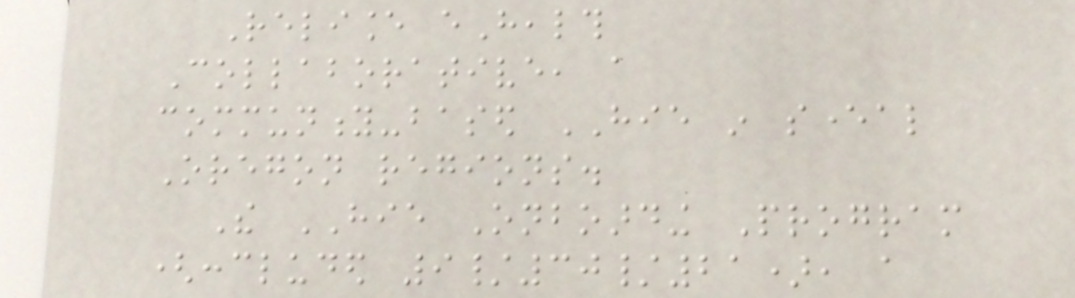Reliance eHealth
Collaborative, a
community-based HIE in several
Oregon regions.
The HIE Onboarding Program
(concluded 9/30/21), a
